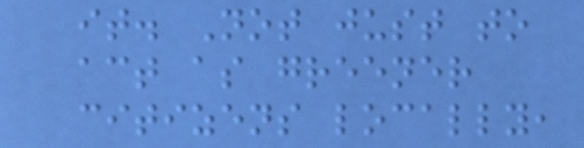it. Not just to
act as greener
citizens locally,
